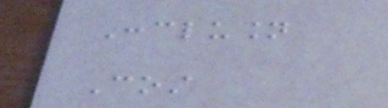Conclusion
Cost
